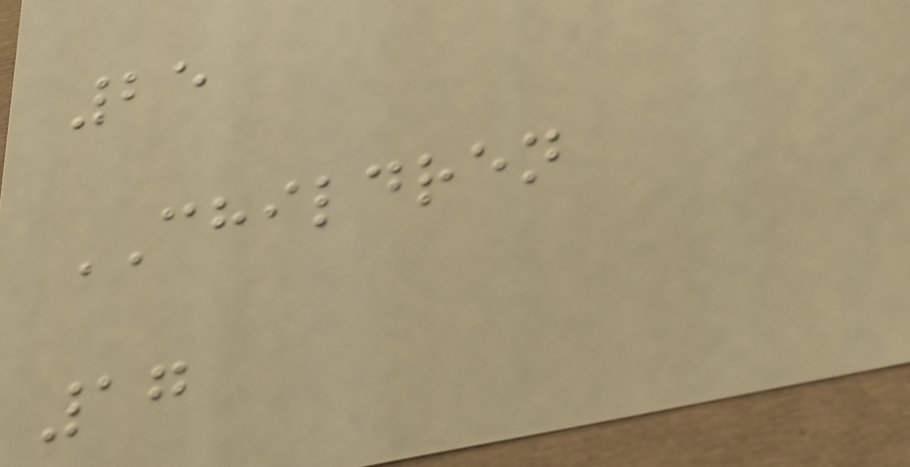25
CHILDREN
17
